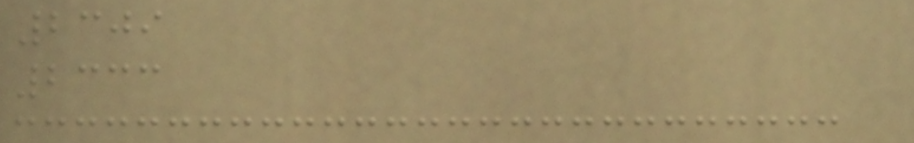2309
2333
